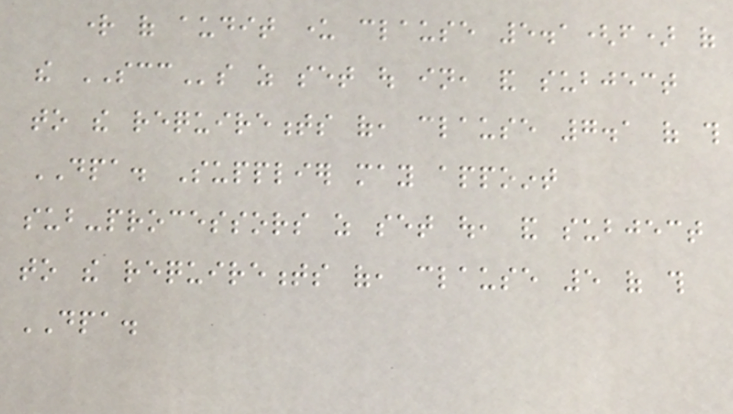right of audit under clause 5.1(f) of
the SCCs as set out in, and subject
to the requirements of, clause 7.1 of this
DPA. Supplier may appoint
sub-processors as set out, and subject
to the requirements of, clause 5 of this
DPA.
